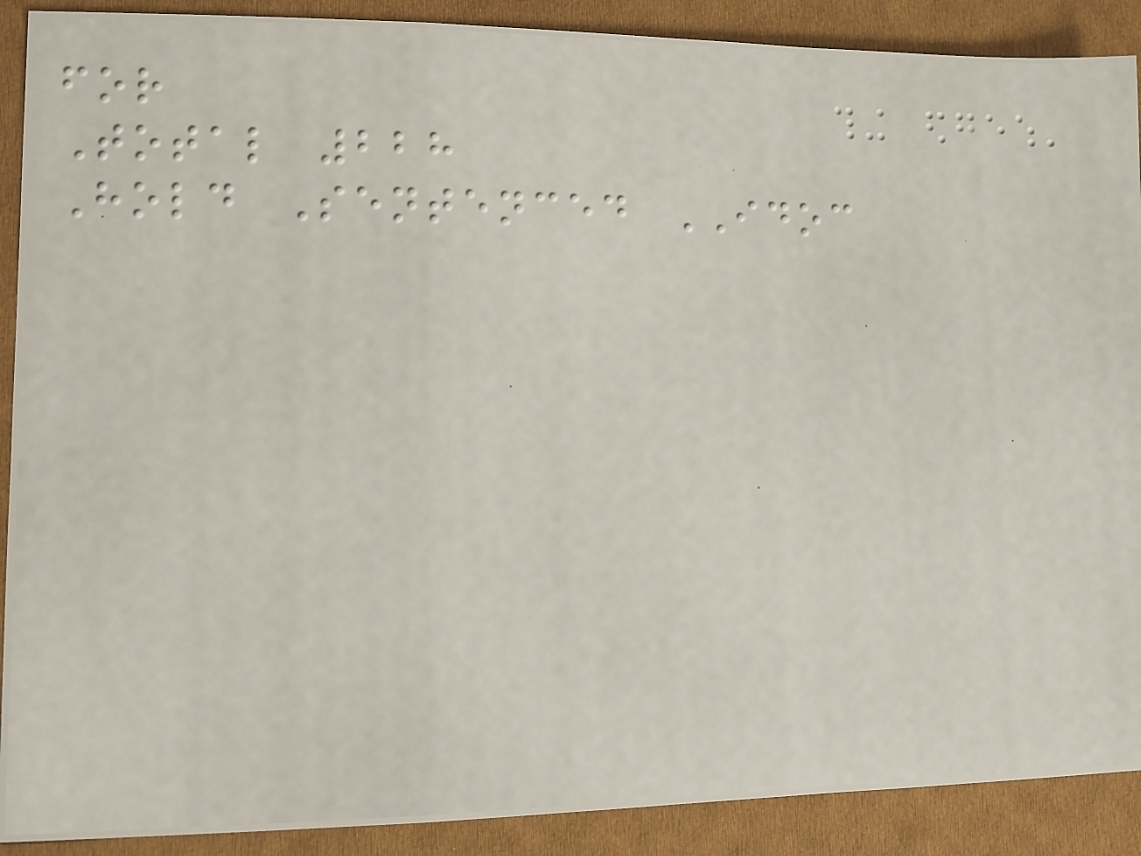for
Total 228
Hold Sentenced IDOC
